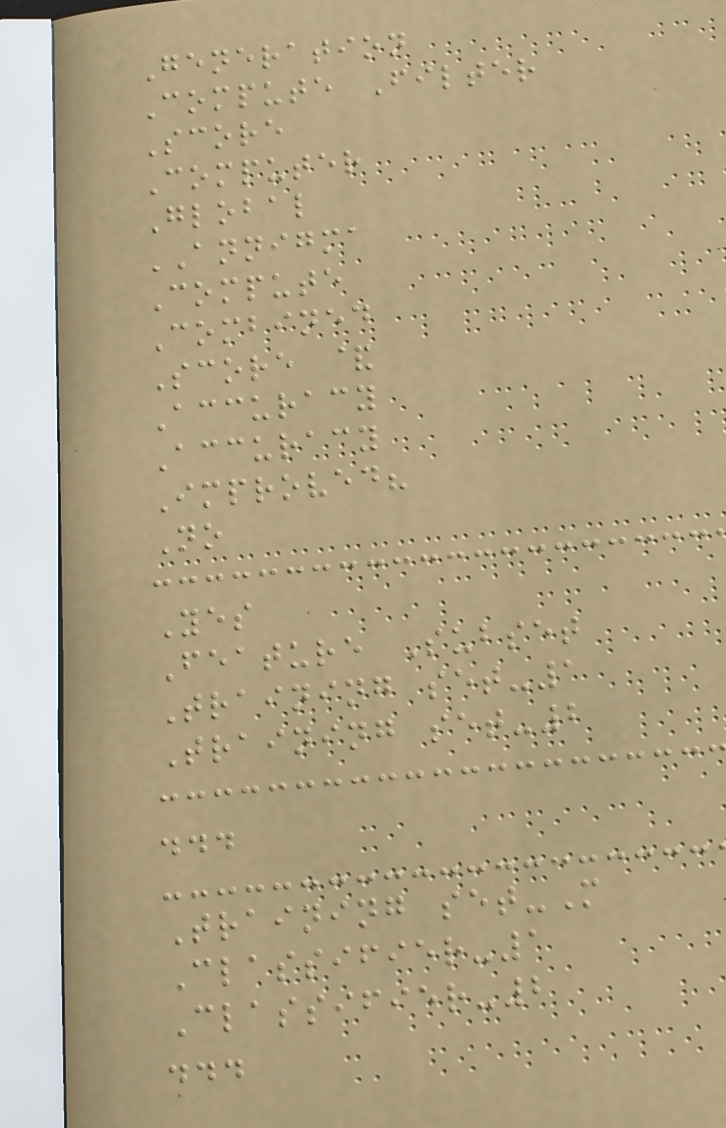Generation
Compute Filter
Score
Computer
Global
ANNIGMA
Compute
Combined
Score &
Accuracy
Accuracy
Improved?
No
Yes
Feature Subset
Training set-1
Training set-2
...
Training set-M
Classifier-1
Classifier-2
...
